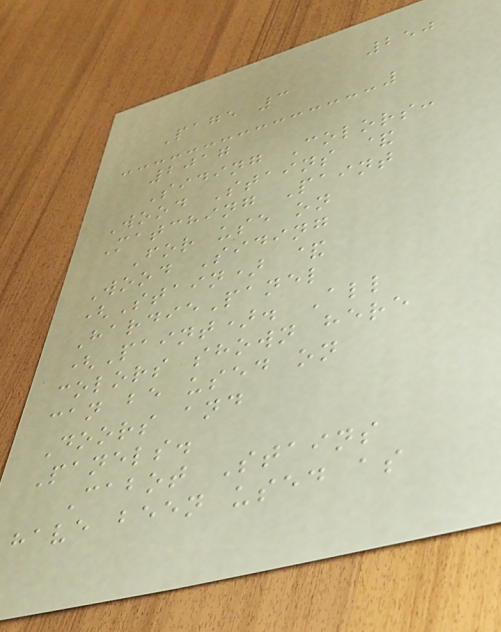250
Page 3
2017
Siding Colors:
Wood Stains &
Matching Paint
For use on
Wood Siding
(Stain) &
HardiePanel
(Paint). All
colors shown here
can be used on
Doors and
Panels.
Cabot Stains
have been used as
